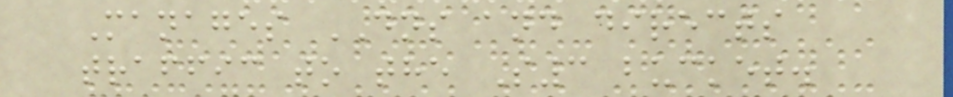Manages DNS and directs
traffic to the S3 bucket.
